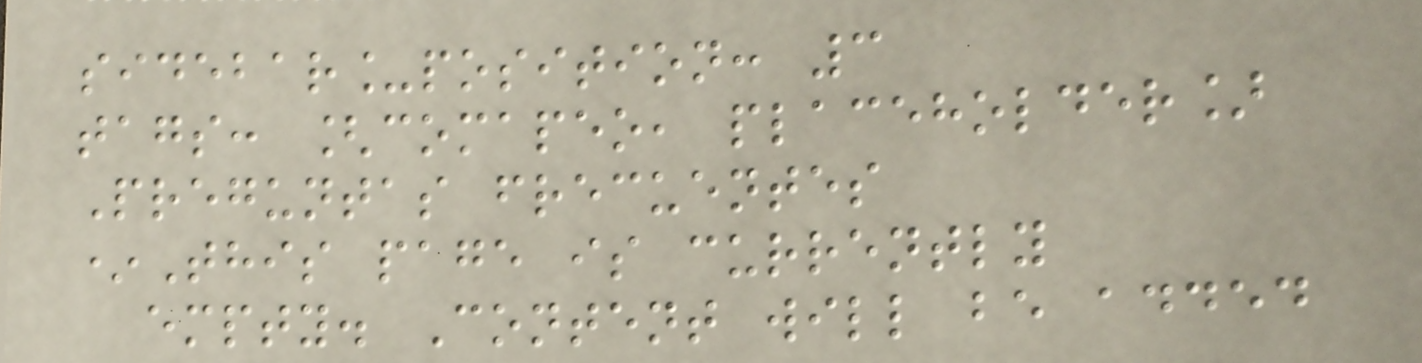sidebar_position: 3
tags: [comapeo, placeholder]
Preguntas frecuentes
*This page is currently
empty. Content will be added
